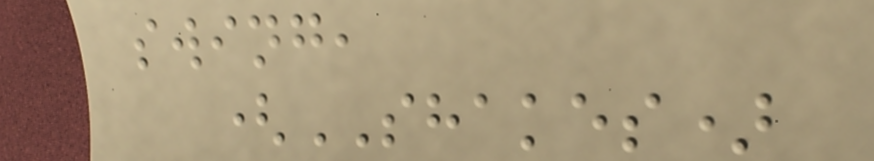swing,
(SHAKES)
